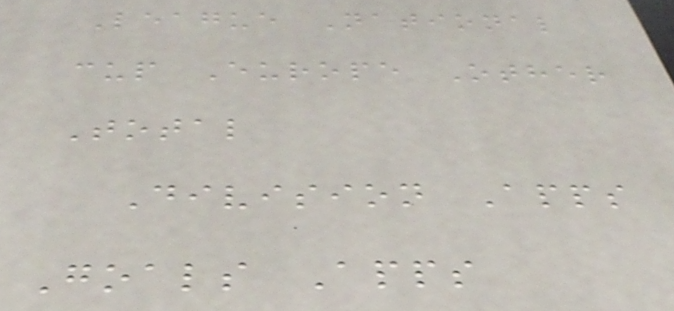League National
cup Europe Other
Total
Division Apps
Goals Apps
